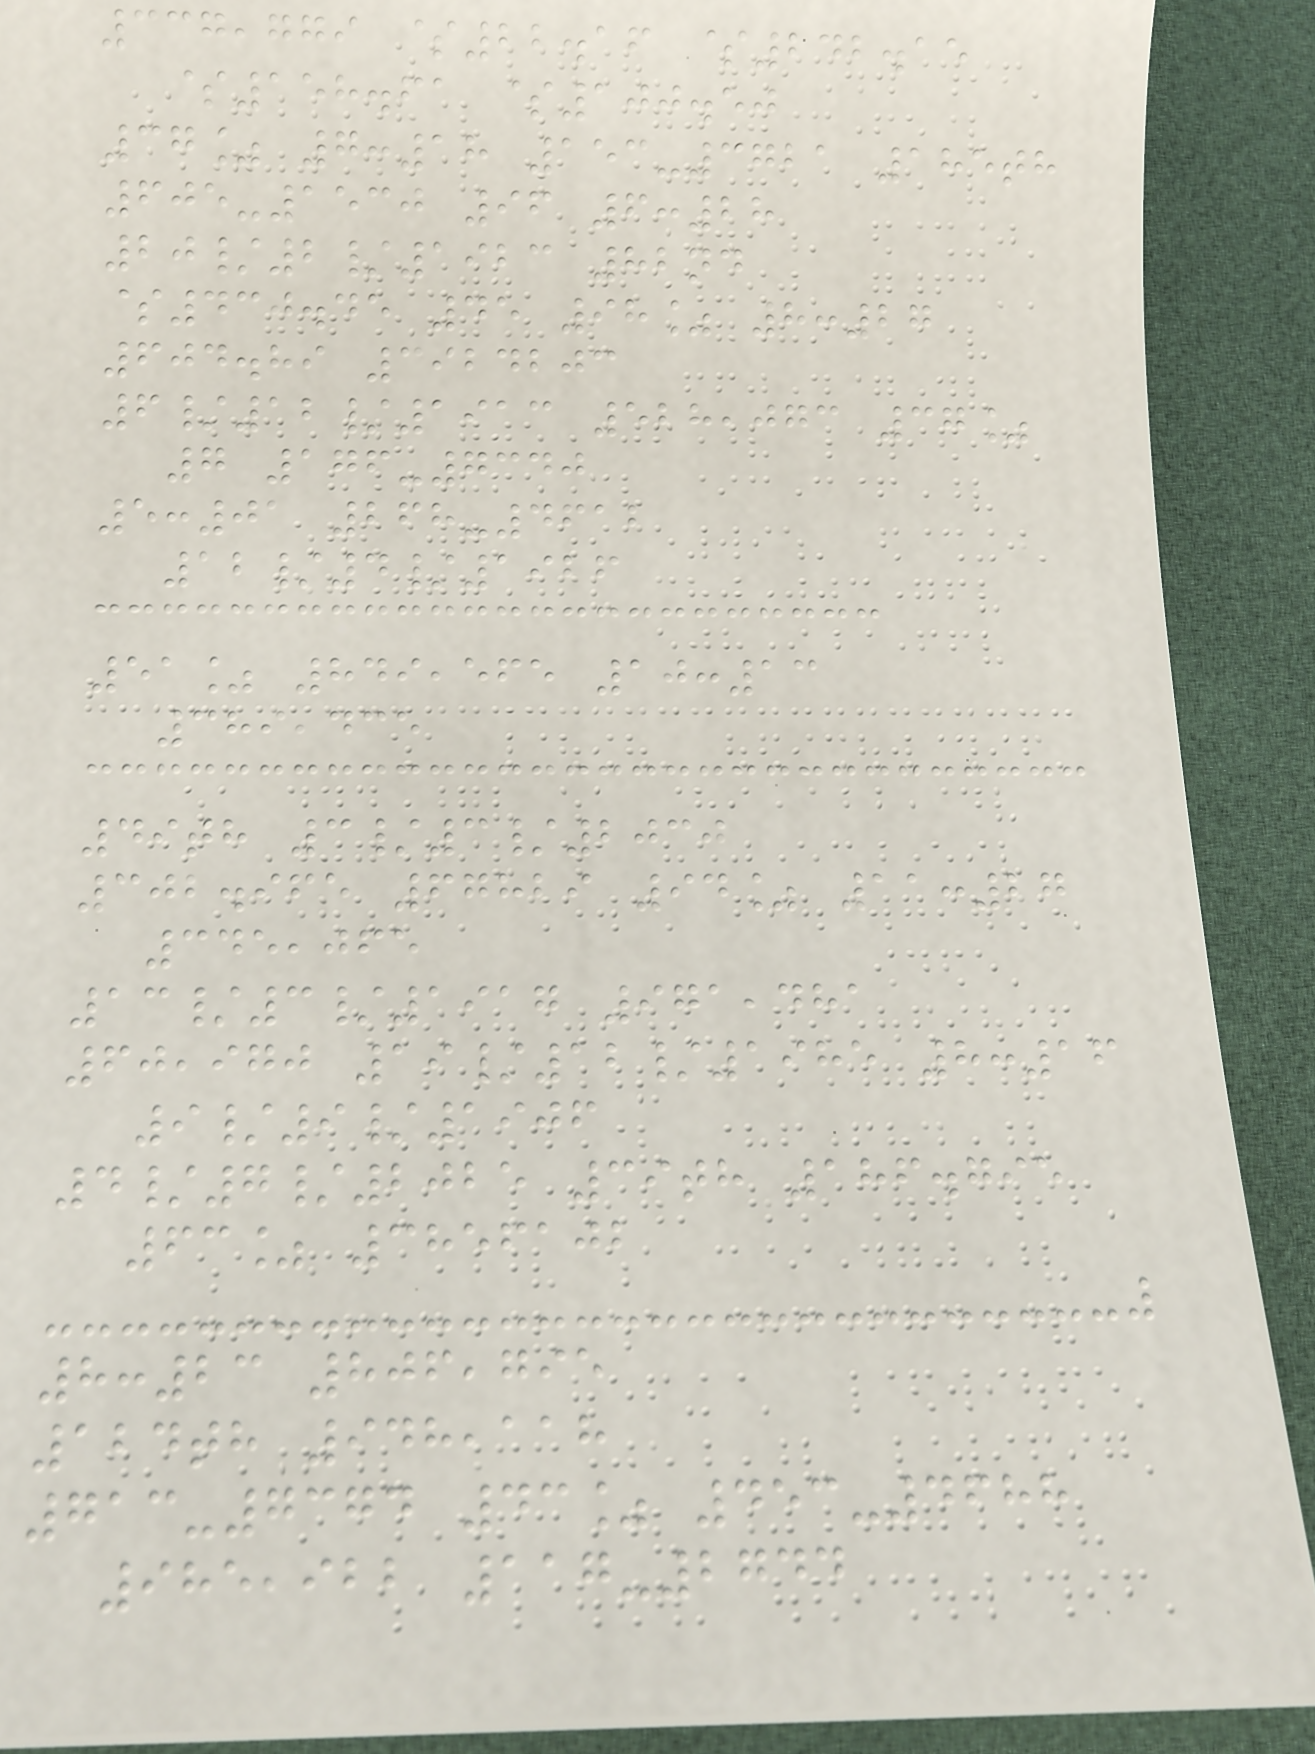337,779 $22.16 $242.15
$158.61 $100.50
37% 7:18 153-3721 185th
605-1530 96 6:28
20/2/1923 82nd
$430.45 45 98% 8:27
604.89 3924203
6/12/1913 528,073 37%
7 176-7340
5:01 268-4612
12/4/1926
51% 849,565 10:13
389,435
49th 3/3/2030
302.965 67829 94% 11:27
345,065
13/3/1917 971,481
60,970 19/12/1985 8:16
9/9/1906
4/7/2025 39th 186.795
63% 3856102
8:23 806,795
124th 948,118
713-7374 43% 453-4688
985,922 117-2744
